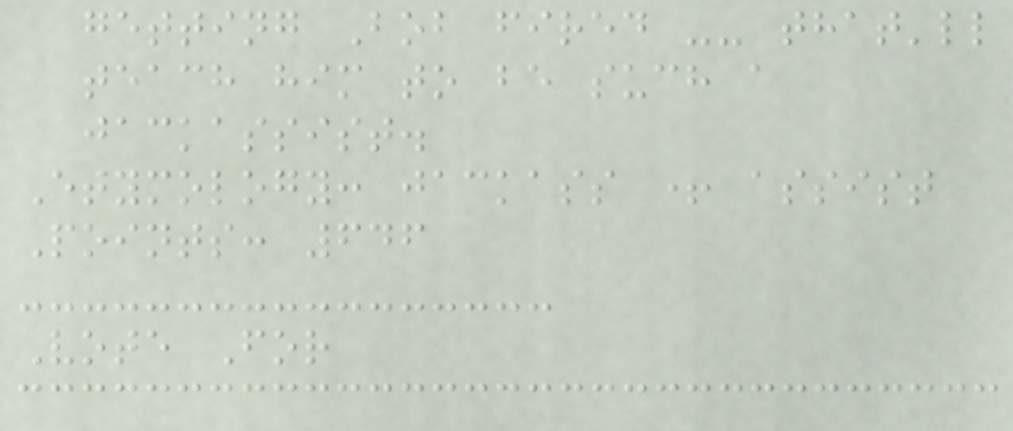getting Bob fired -- that'll
teach him to be such a
jackassist.
Etymology: jackass + assist
Points: 646
Vote For
